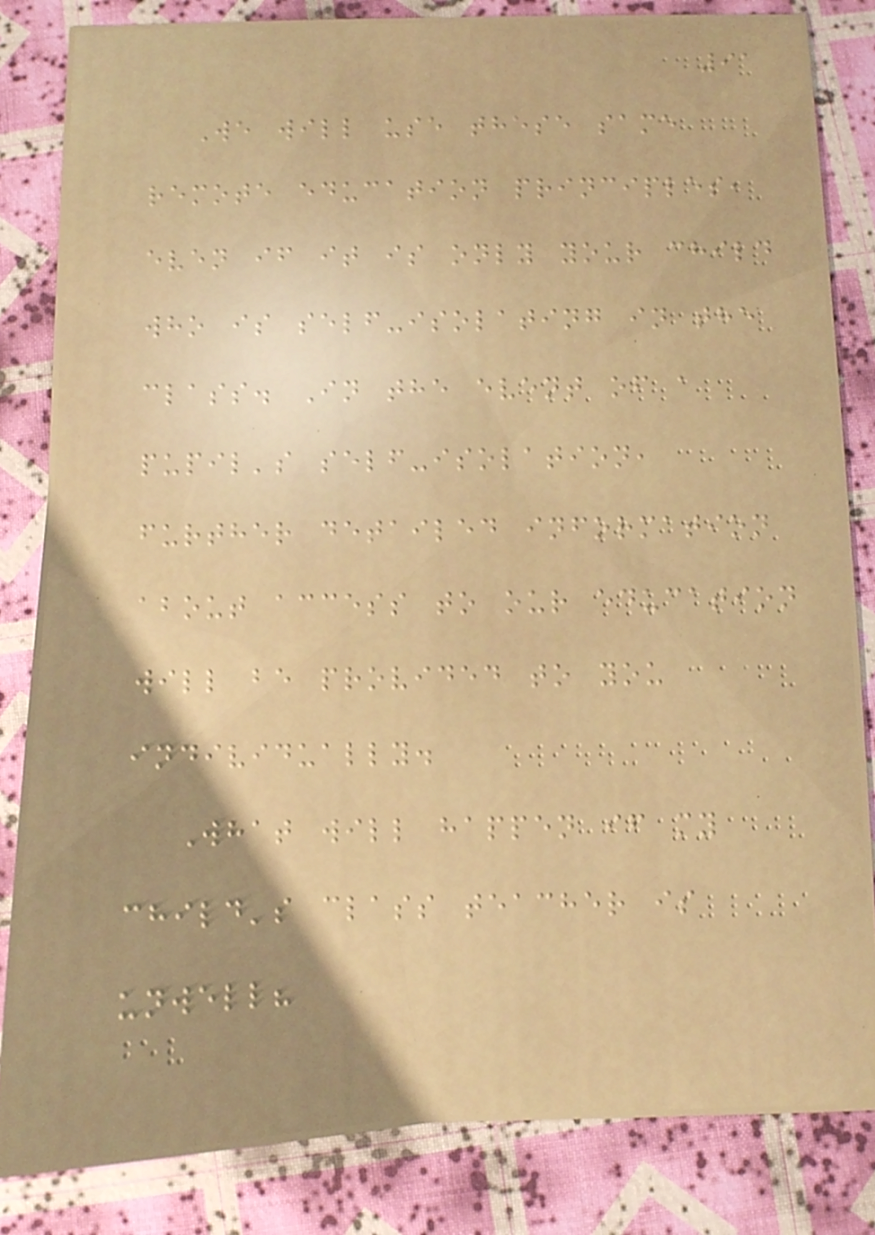91
We will use these same
remote education principles,
even if it is only your child
who is self-isolating in the
class. In the event of a
pupil's self-isolation,
further detailed information
about access to our education
will be provided to you
individually.
What will happen if my
child's class teacher is
unwell?
